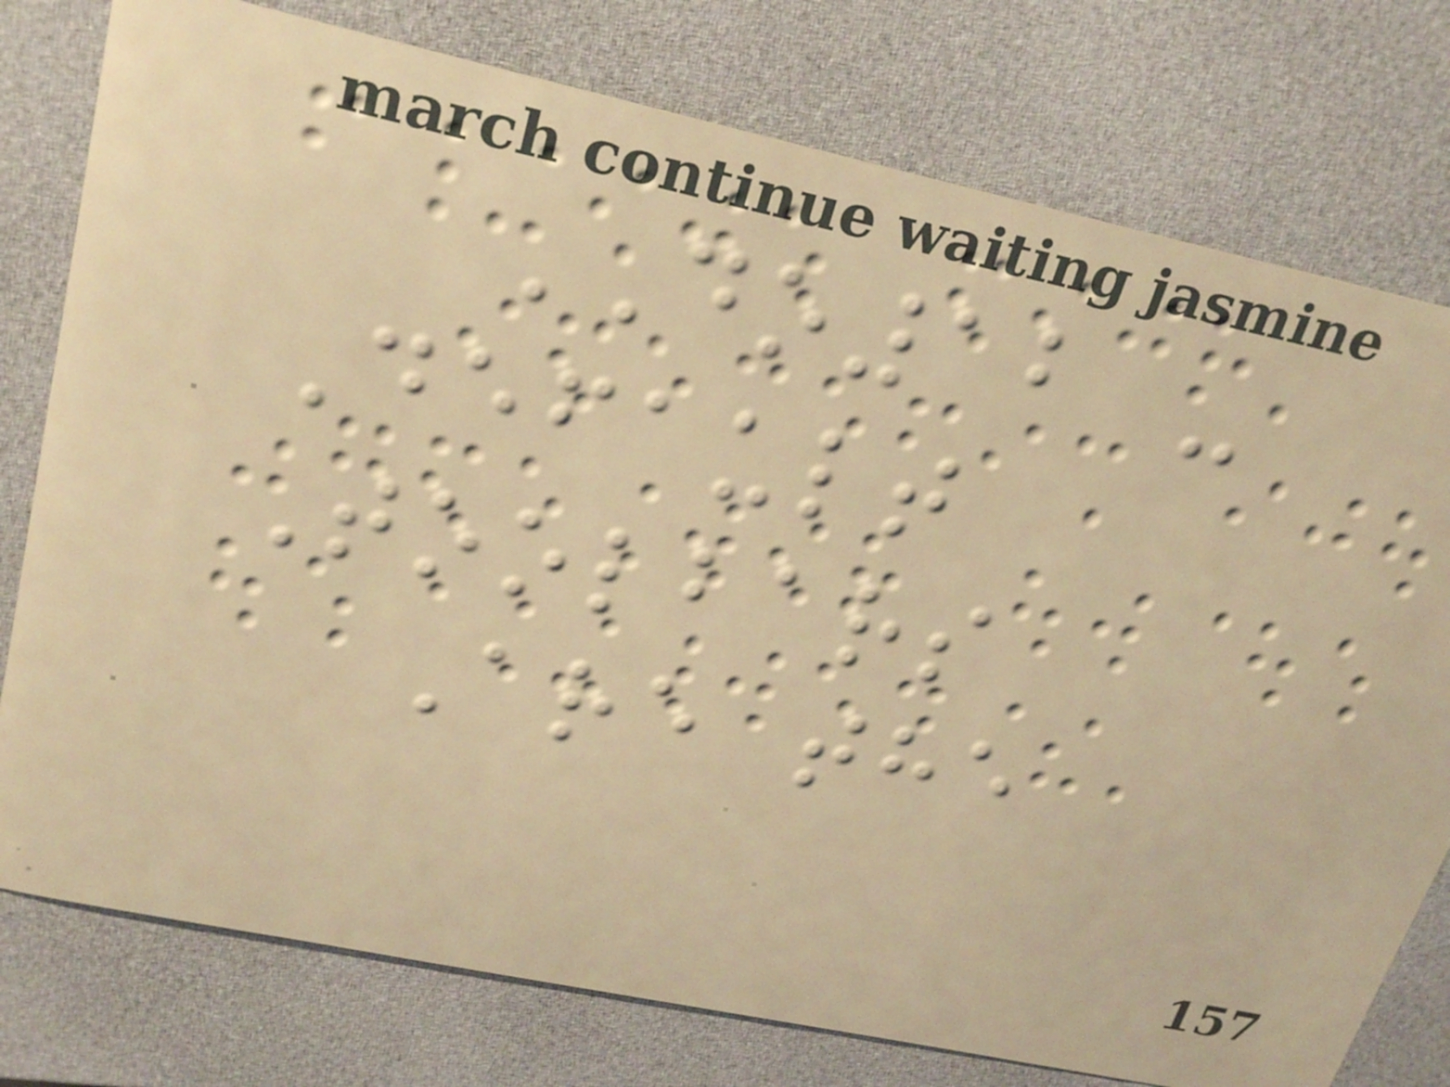DO12 -
Default
Toolbars
Are the
